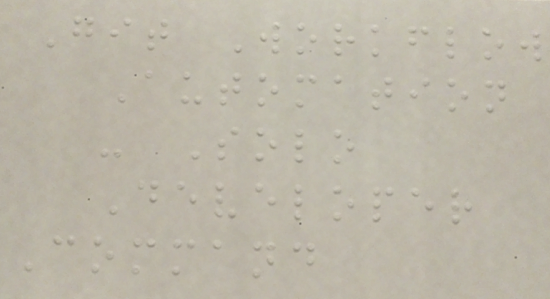Git Workflow
Automation
- Solo
Developer
Command
